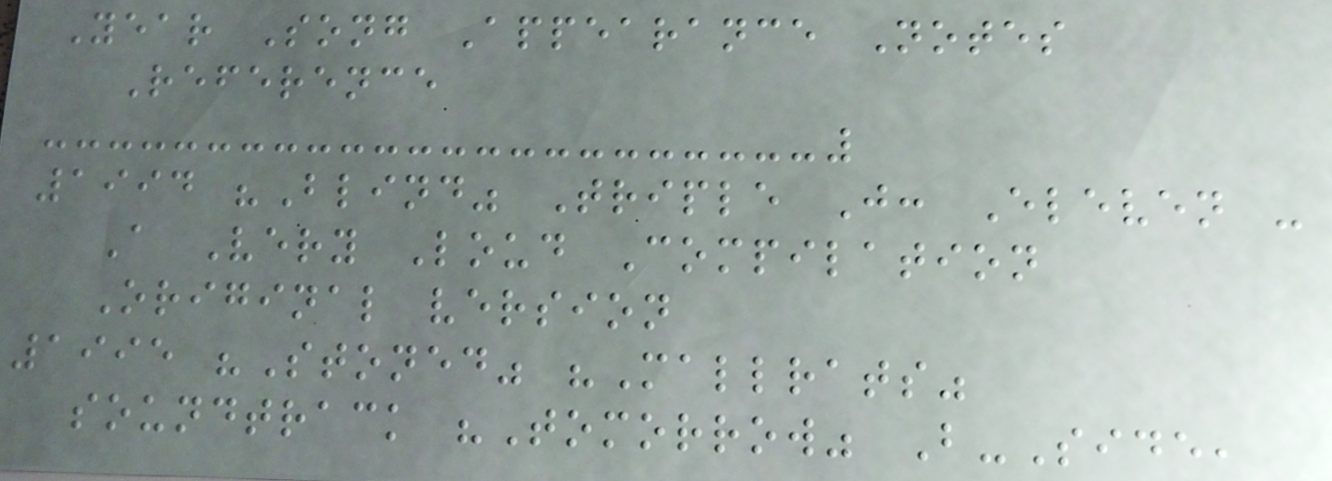Year Song Appearance Notes
Reference
1994 "Blind" Triple J: Eleven -
A Very Loud Compilation
Original version
1995 "Stoned" "Mallrats"
soundtrack "Tomorrow" B-Side,
